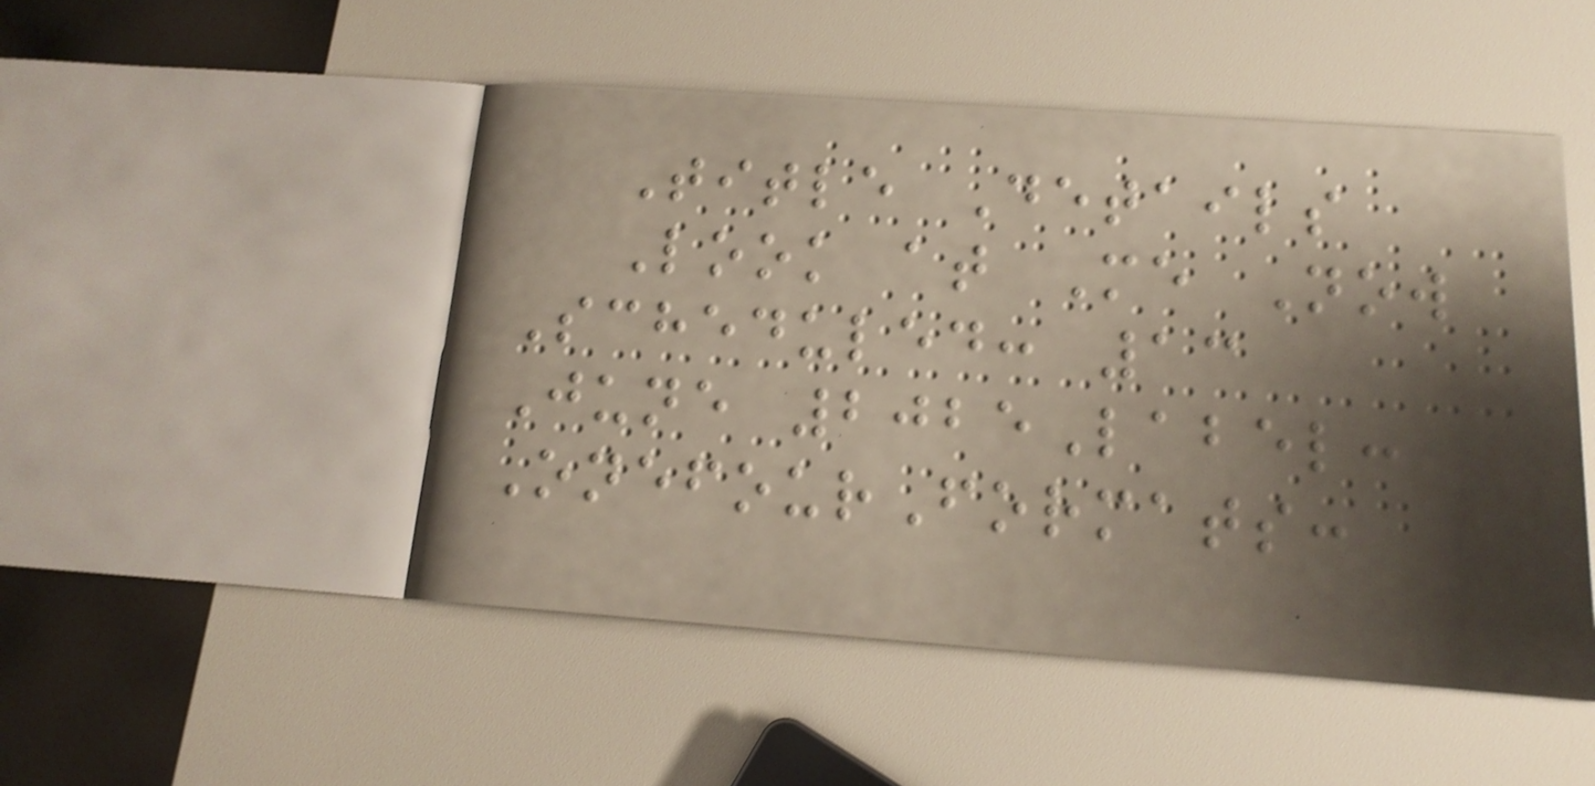Title Details
Look at Me Now
Scheduled: 13
June 2025Label:
OnefourFormats:
